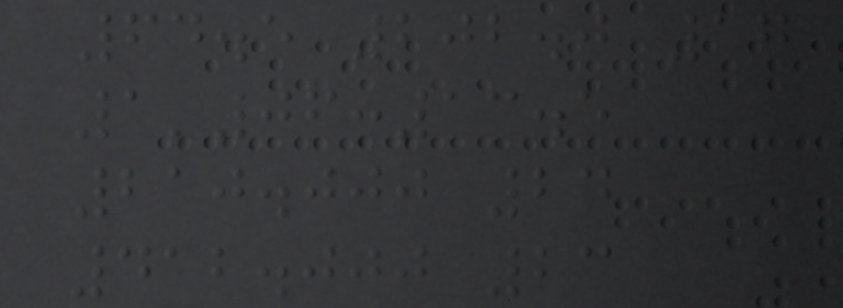64.5 202.0 17
1'06:13.5
210.000 24
412.000 23
